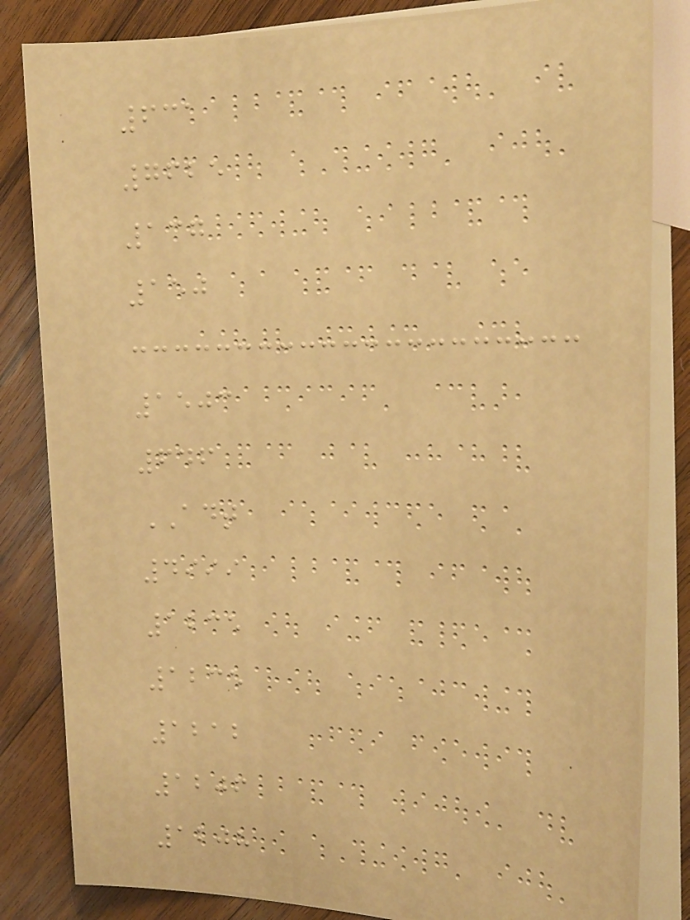631
7625
137
150
1503
646
ADT
4999
1235
1235
1212
1206
1208
